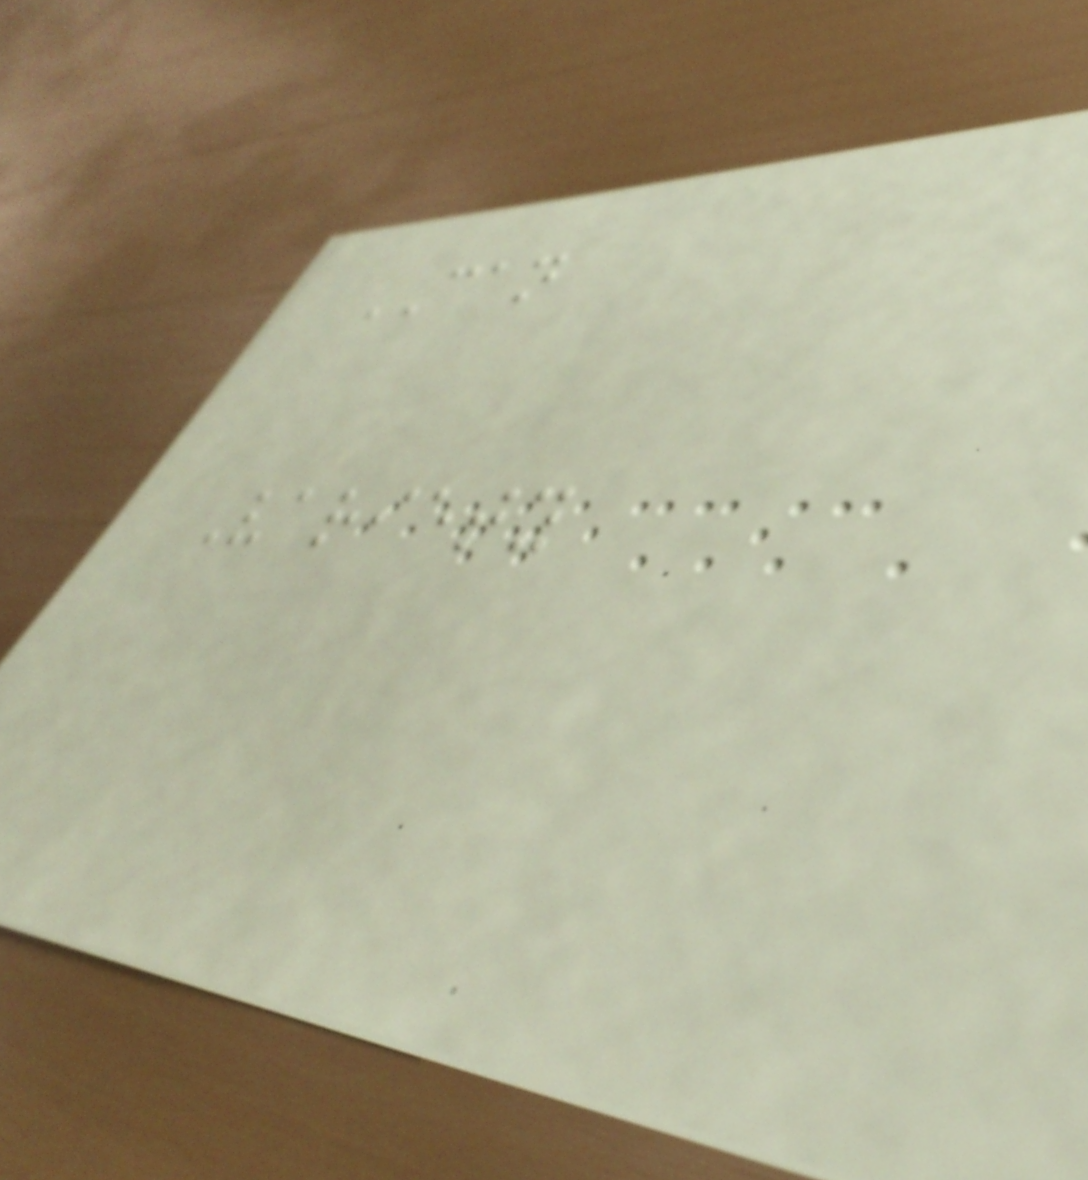CAN
Variety
